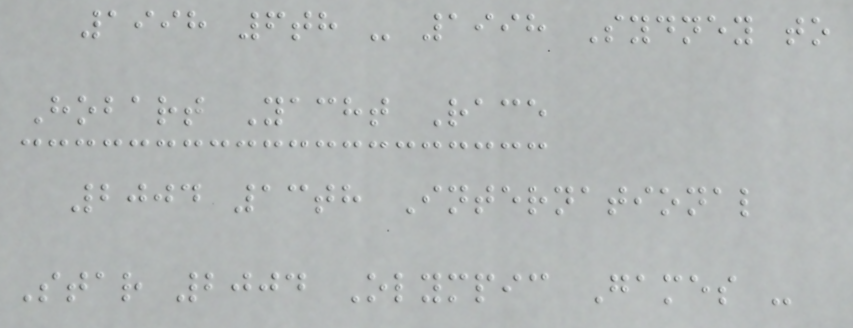1998 6th - 1998 Sydney to
Hobart Yacht Race
2004 13th International
Star 2004 Olympic Games -
